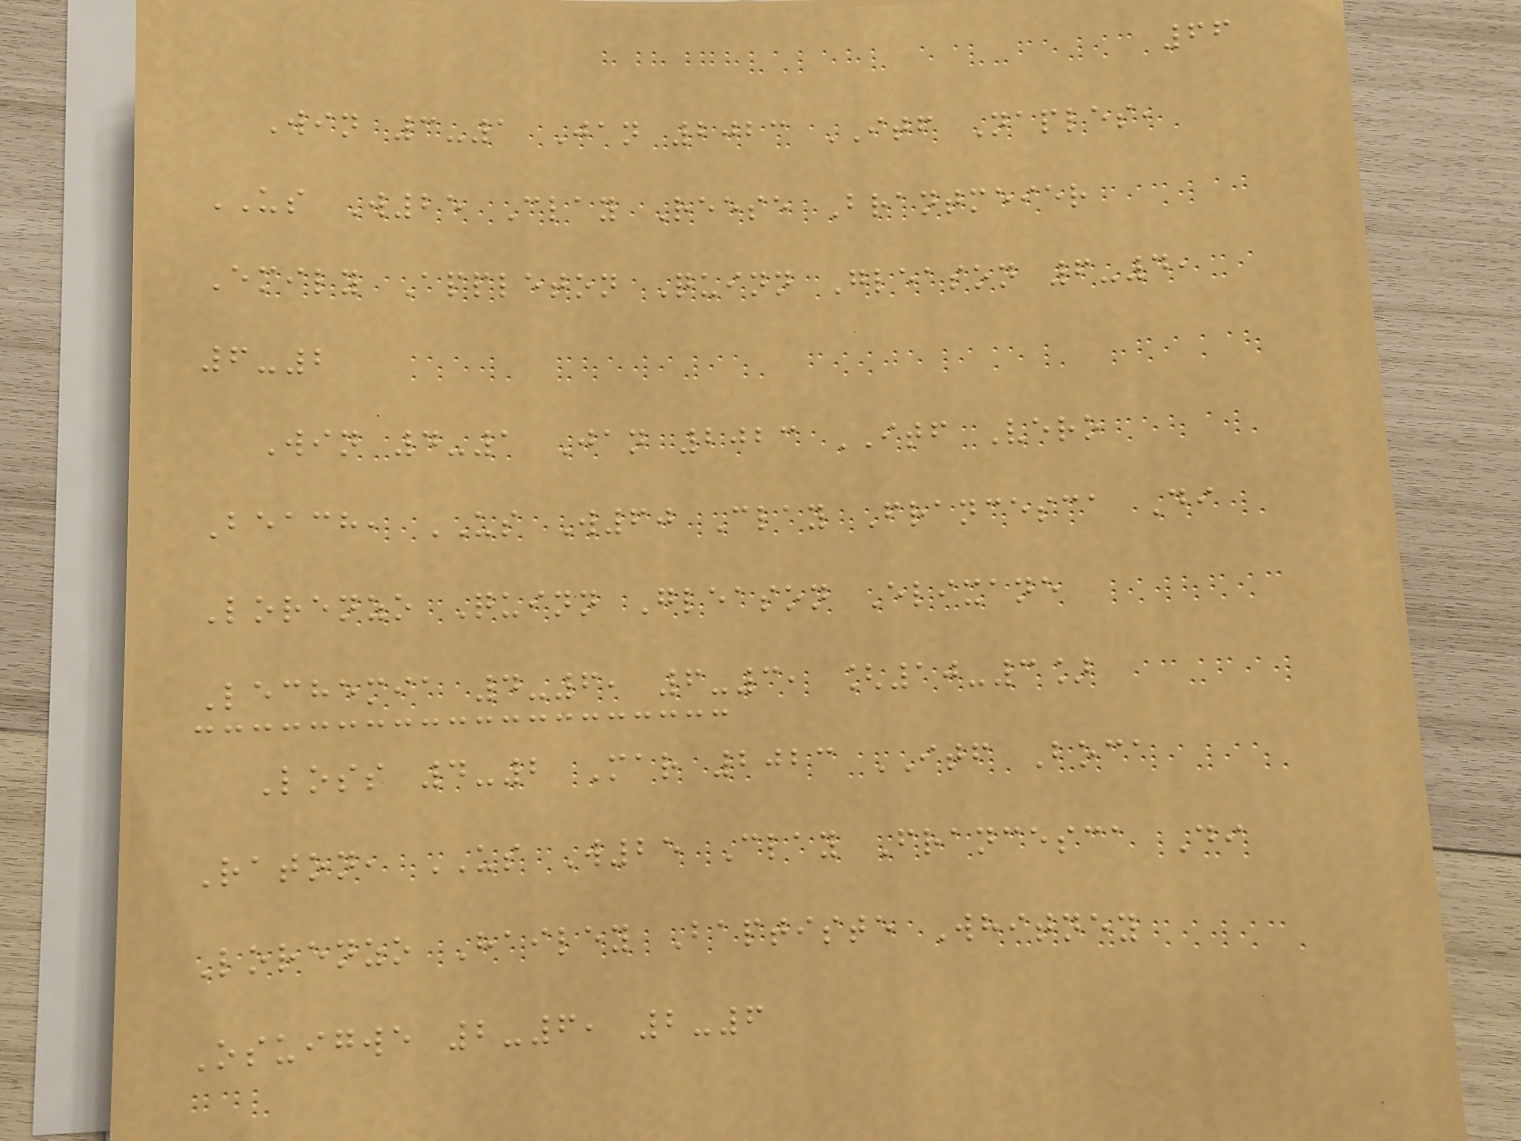66
Win 3-1 Jan 2023 ITF Naples,
US W25 Clay Reese Brantmeier
Emily Appleton Quinn Gleason 6-4,
6-2
Win 4-1 Jan 2023 ITF Vero
Beach, US W60 Clay Francesca Di
Lorenzo Quinn Gleason Elixane
Lechemia 4-6, 6-3, [10-3]
Loss 4-2 Mar 2023 ITF Boca
Raton, US W25 Clay Francesca Di
Lorenzo Hailey Baptiste Whitney
Osuigwe 2-6, 2-6
